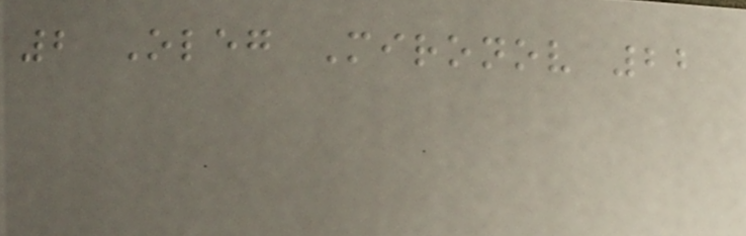2 Oleg Mironov 22
